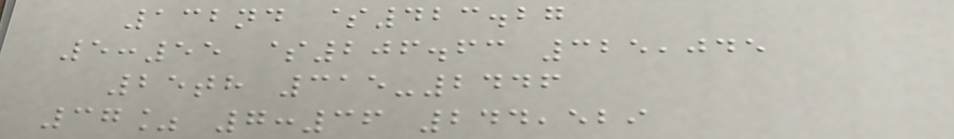132nd $423.27
5:55 $206.63 325,045
25th 315-2446
37% 7:36 244,529
